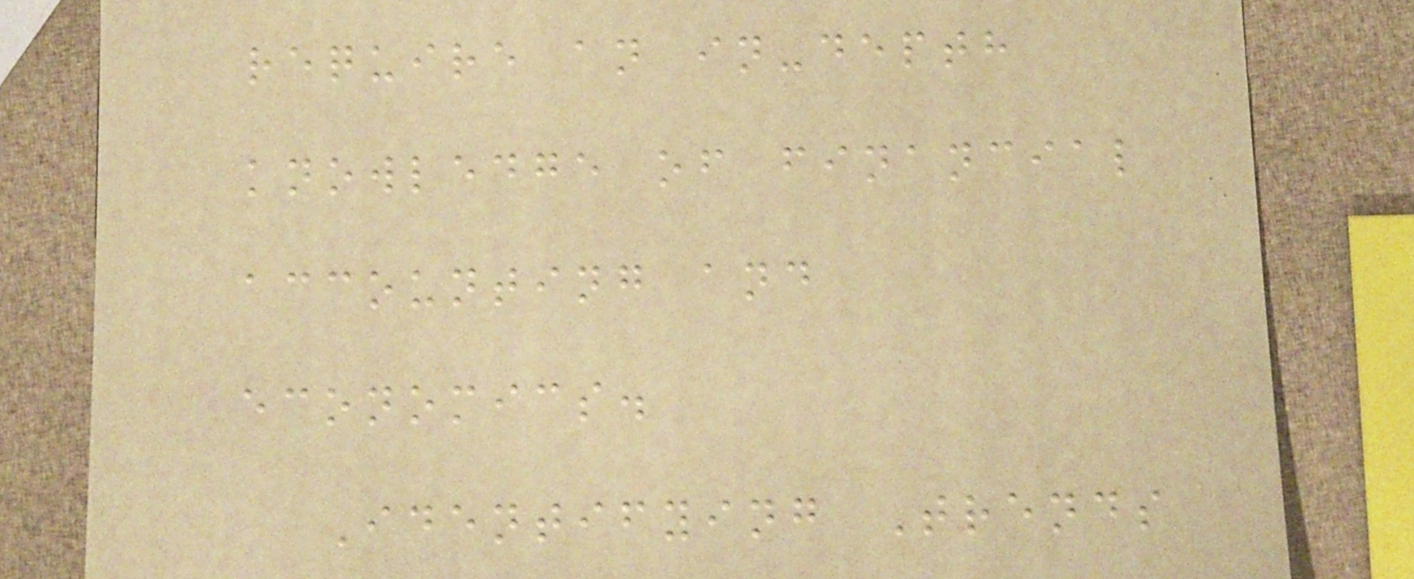require an in-depth
knowledge of financial
accounting and
economics.
Identifying Trends
